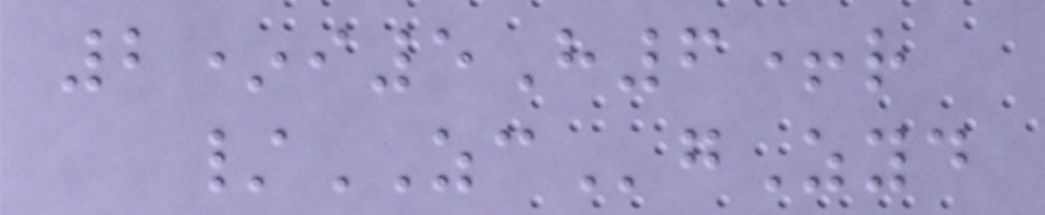2*i5H6+r
/ZCgZyd
